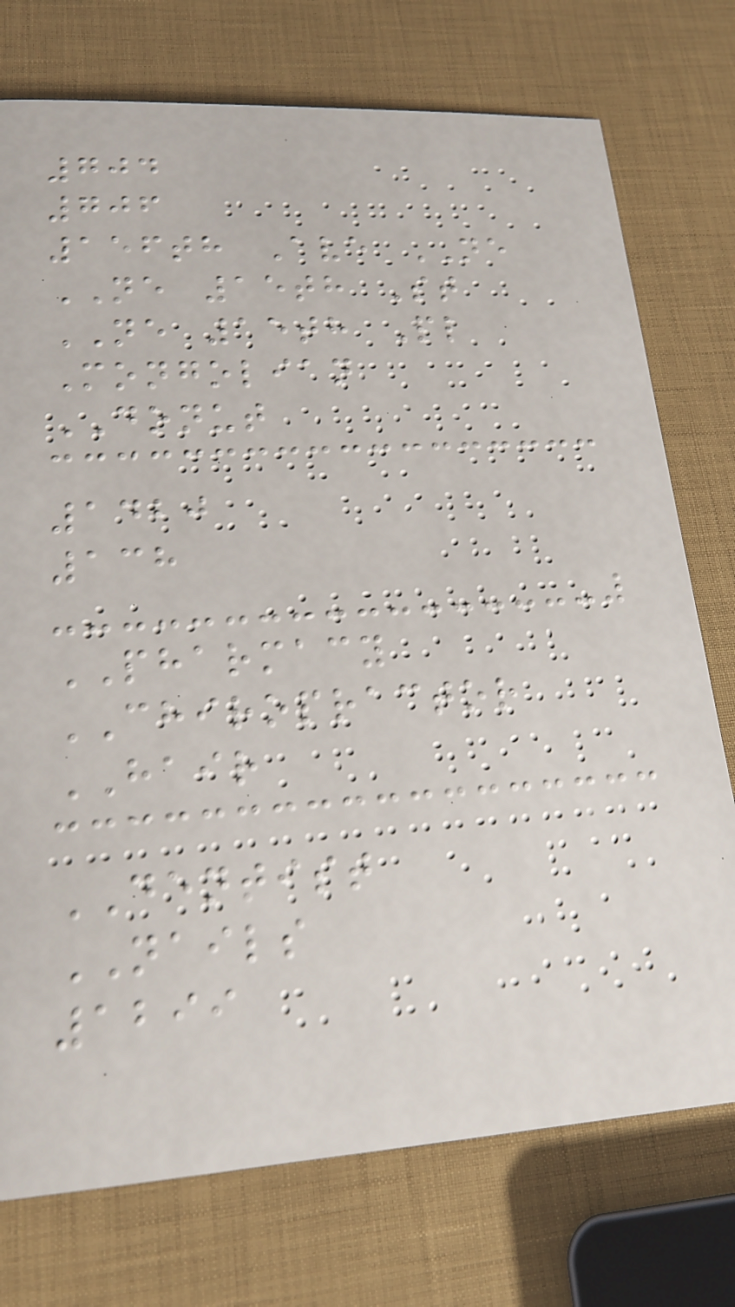704
706
156th Ave NE
NE 15th St
NE 15th Pl
Mongolian
DONUT
1420
138
PHARMACY
CHIROPRACTOR
HAIR
DENTIST
NAILS
1299
